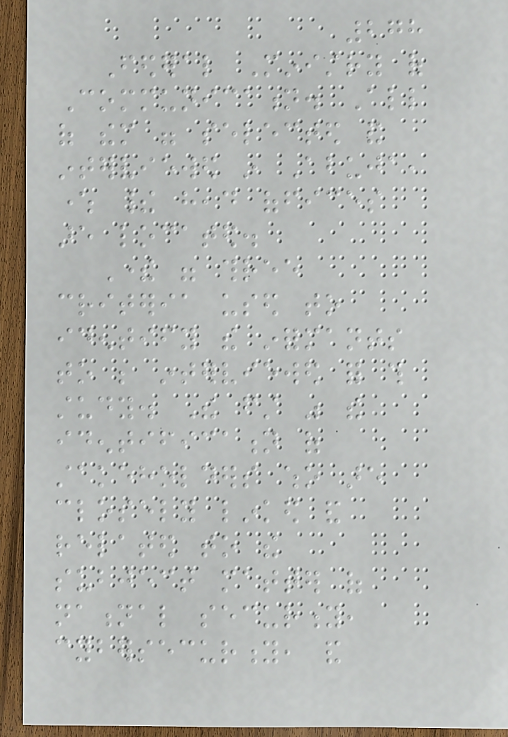278
Federal Ministry of
Communication. All
of them were selected and
interviewed in Abuja,
where their head offices
are located.
There were three
criteria used to
identify the informants
to be interviewed for this
study. The first was the
identification of
stakeholders who are
closely linked and
related to the
subject matter of
national security,
cybersecurity, and
